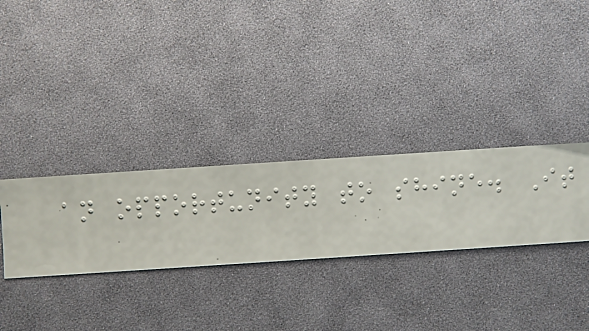an opportunity to shine. It
